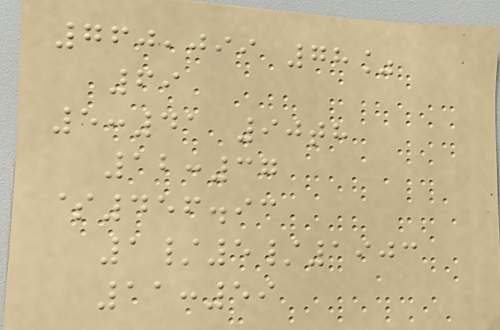760,099 78%
69
5:41 90th
12:37
$456.93
1/5/1903
11:59
